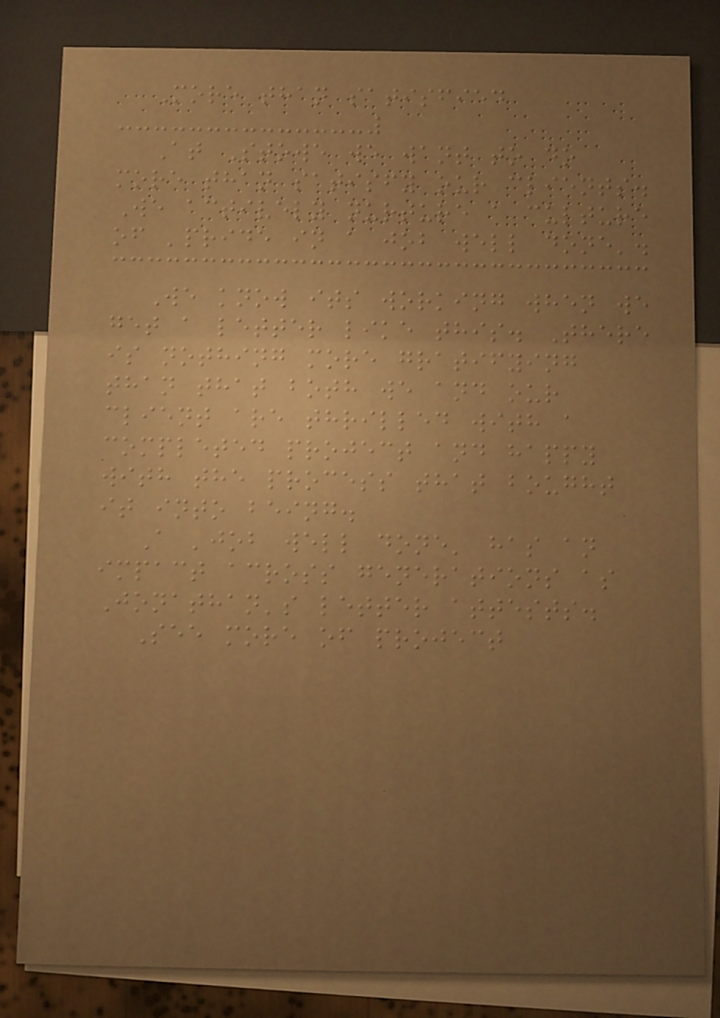More than satisfied
At Stowe we want to do
more than satisfy our clients.
We actively nurture a culture
of 'pride in a job well done'.
We know its working when we
get a letter like this. There
is nothing more gratifying
than that both we and our
client are thrilled with a
completed project and happy
with the process that bought
it into being.
A 'job well done' has an
impact across generations as
Jonathan's letter attests.
See more of project
